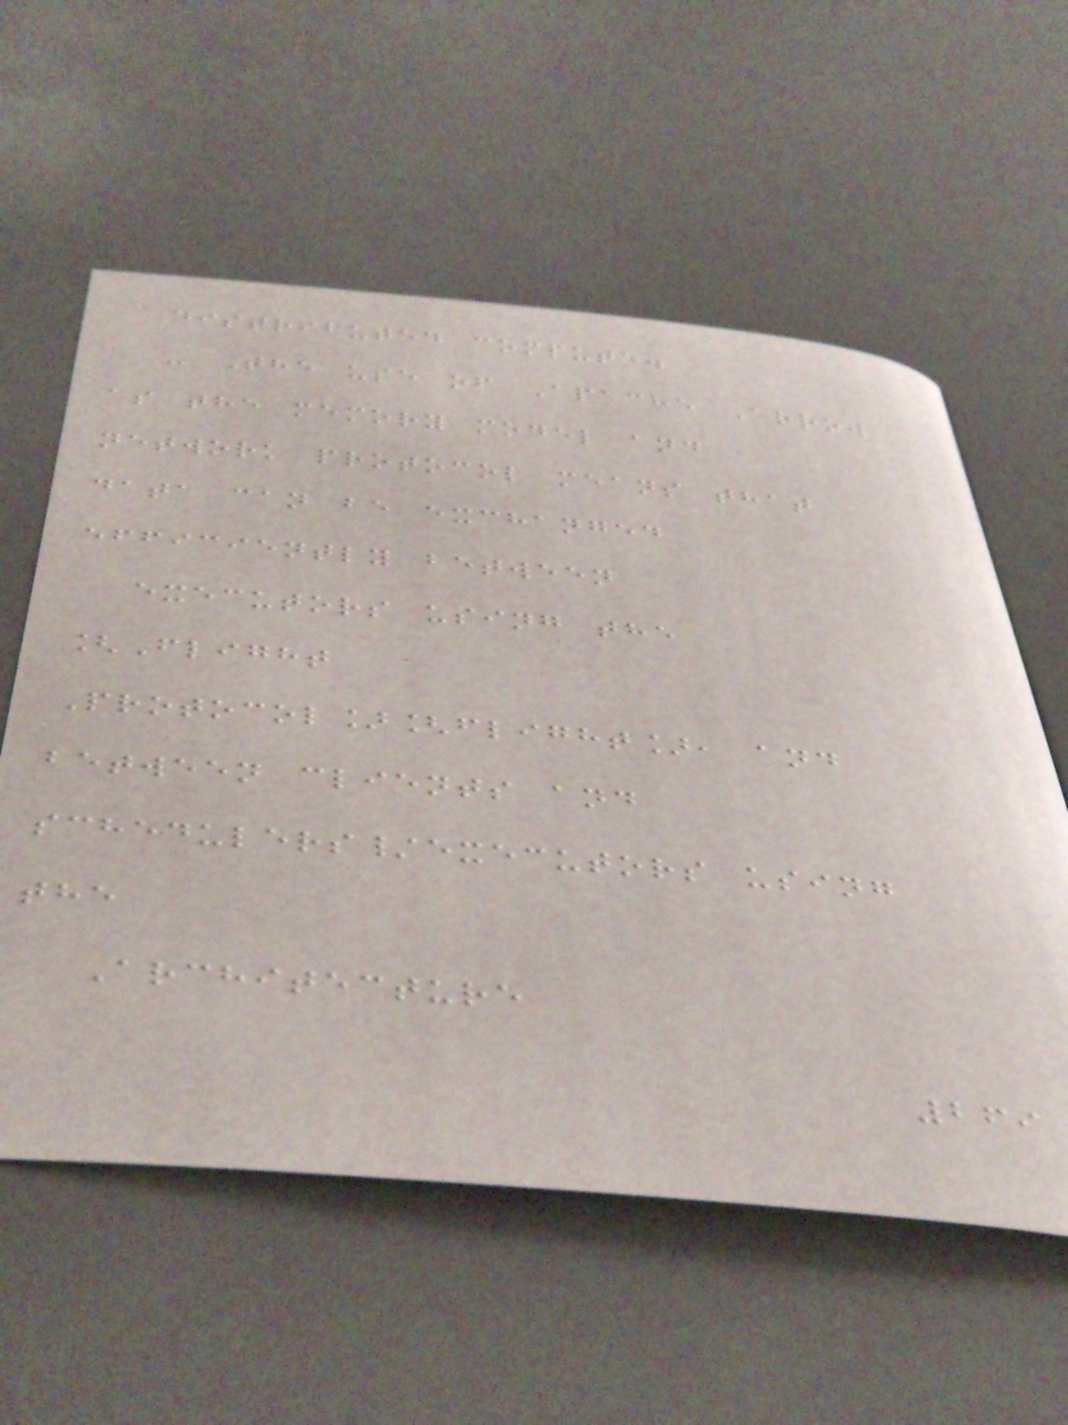distributed compute.
- The use of Apache Arrow
as the memory model and
network protocol means that
data can be exchanged
efficiently between
executors using the
[Flight
Protocol][flight], and
between clients and
schedulers/executors using
the
Architecture
269
